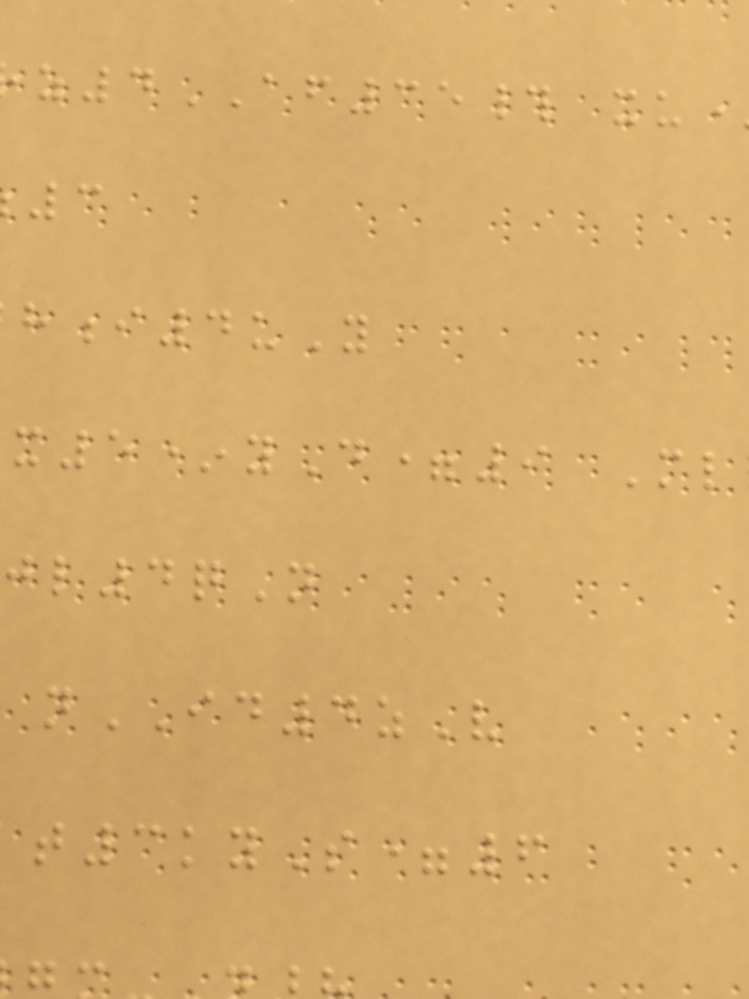z4AF35# xu
i4uY
5*yD=9 Ml
l4qN
nID4zV
t3kyS=6
